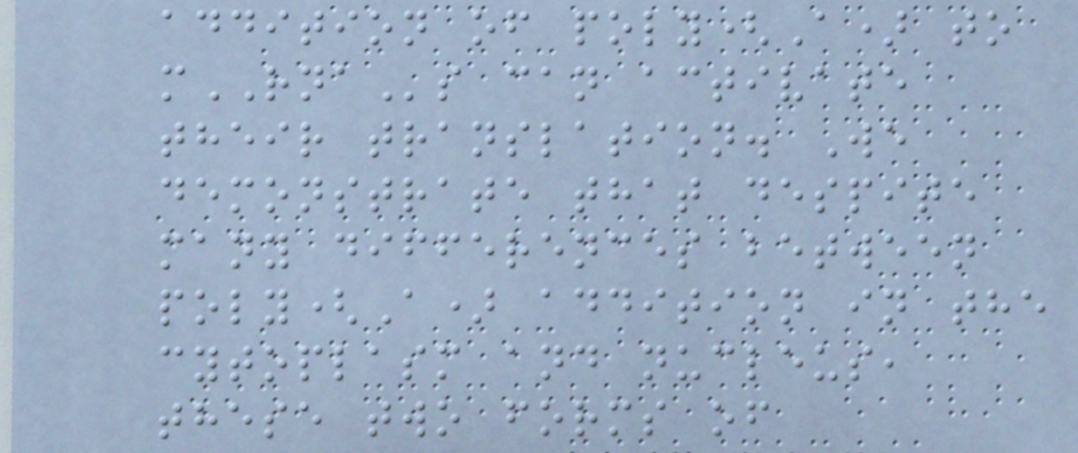addition of poly(A) to
mRNAs can activate
their translation. We
demonstrate that despite
many differences between
poly(A) addition in the
cytoplasm and nucleus,
these two forms of
